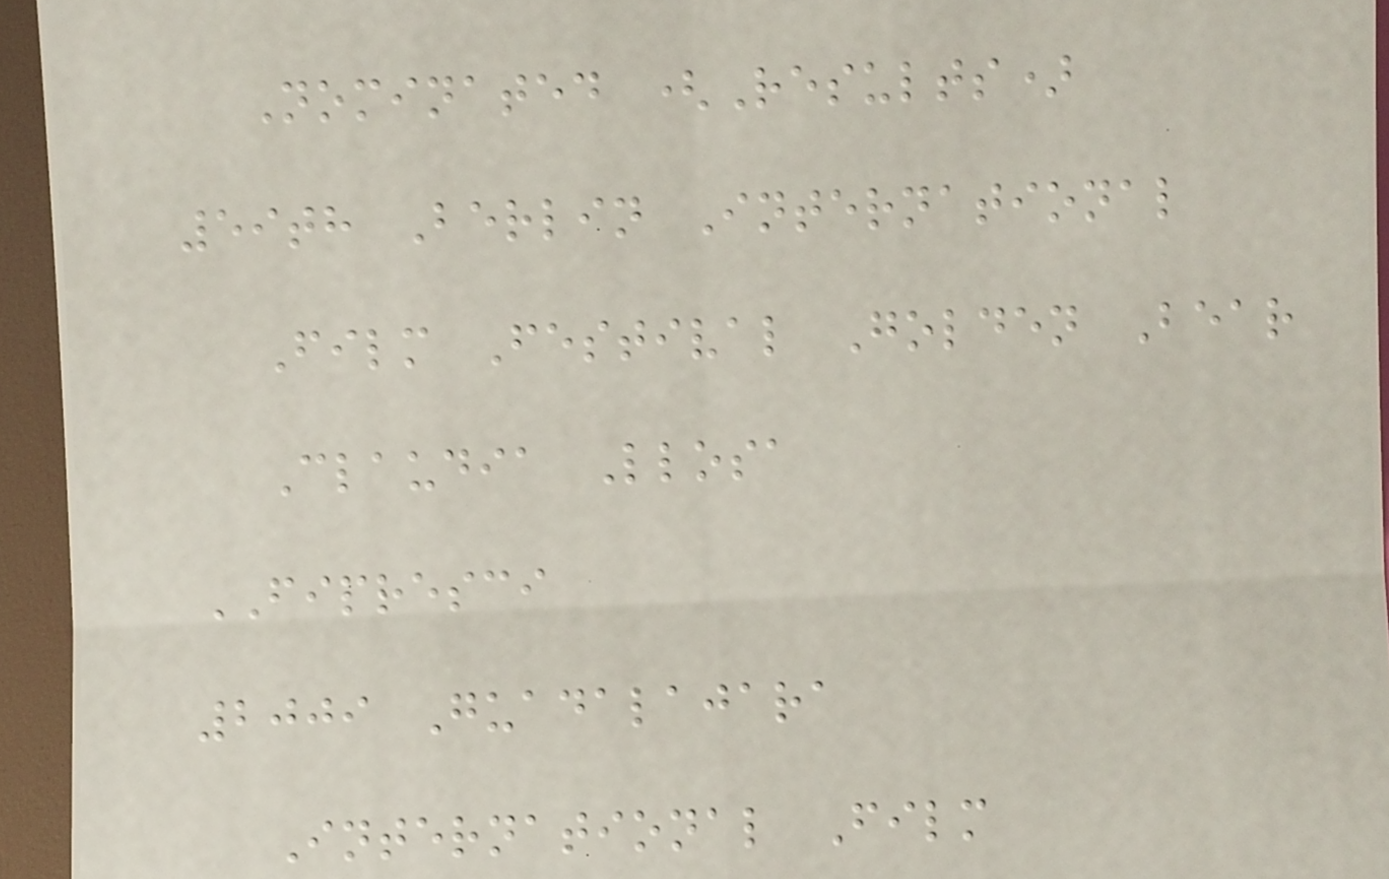Nominated (Results)
59th Berlin International
Film Festival Golden Bear
Claudia Llosa
FIPRESCI
2009 Guadalajara
International Film
